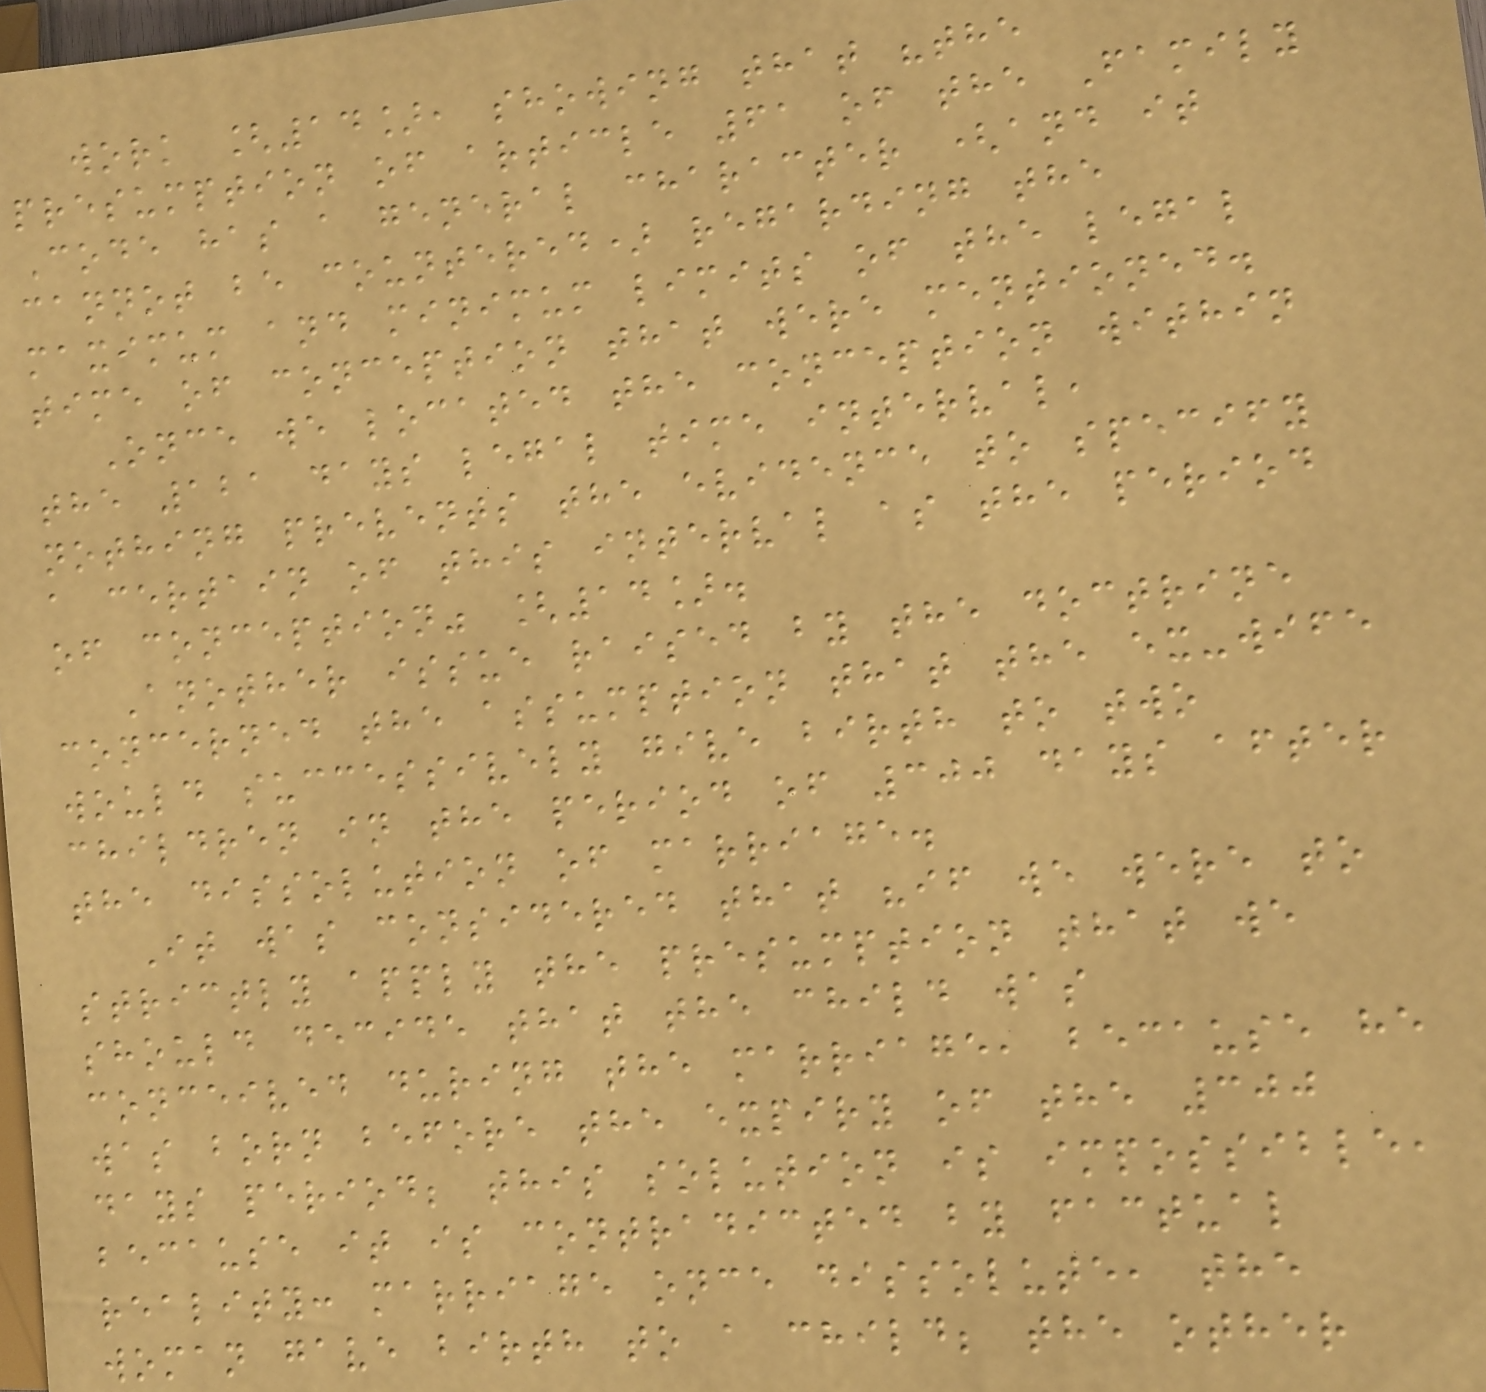work [14], showing that "the
presumption of article 61 of the Family
Code has a general character (and it
cannot be countered) regarding the
maximum and minimum limits of the legal
time of conception that were mentioned.
Once we located the conception within
the 121 days legal time interval,
nothing prevents the evidence to specify
a certain of this interval as the period
of conception" [14].
Another issue raised by the doctrine
concerned the assumption that the ex-wife
would successively give birth to two
children in the period of 300 days after
the dissolution of marriage.
It was considered that "if we were to
strictly apply the presumption that we
should decide that the child was
conceived during the marriage, because he
was born before the expiry of the 300
days period; this solution is impossible,
because it is contradicted by factual
reality: marriage once dissolute, the
woman gave birth to a child; the other
